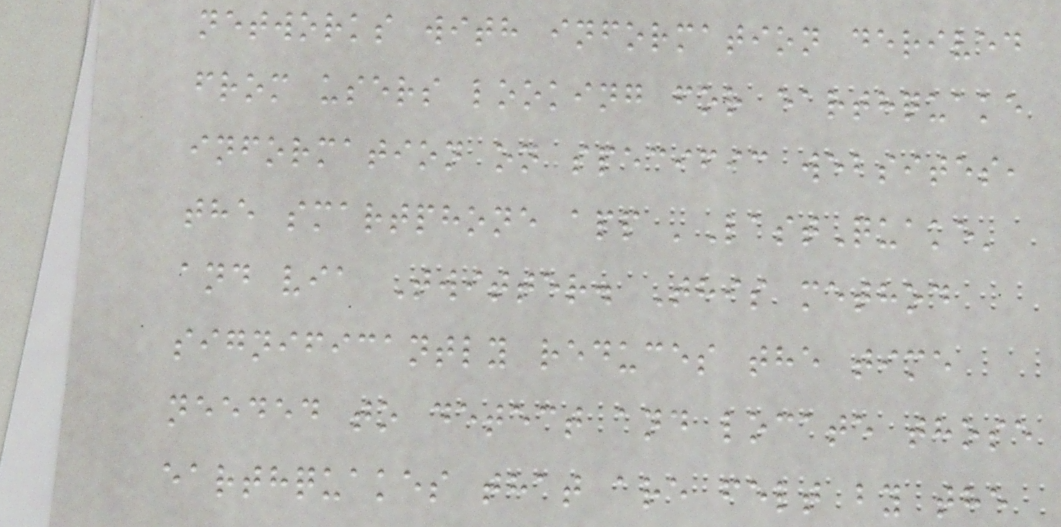networks with information derived
from users looking for earthquake
information on specific websites,
the smartphone app 'LastQuake'
and via Twitter. This method
significantly reduces the time
needed to detect and locate those
earthquakes that are felt by the
